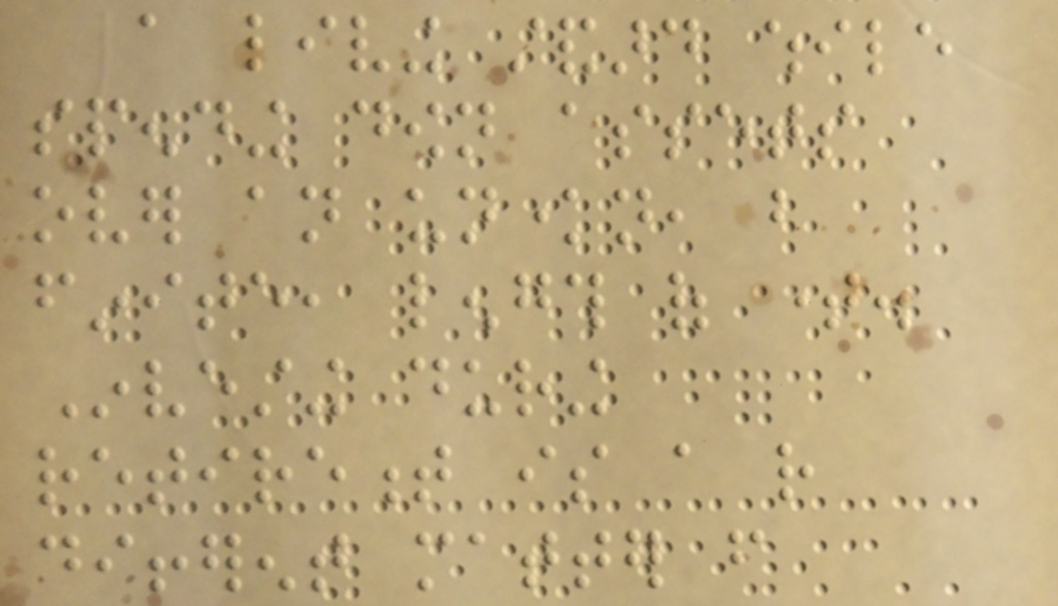a living standard while
spending down assets
over an unknown, but
finite, length of time.
Investing during
retirement is a rather
different matter from
